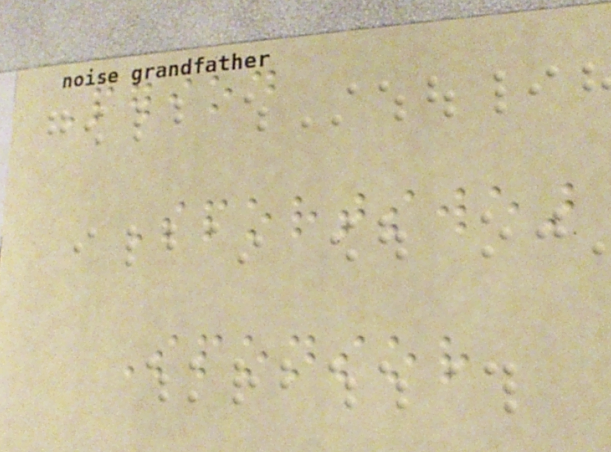Period
Sportswear
Sponsor
